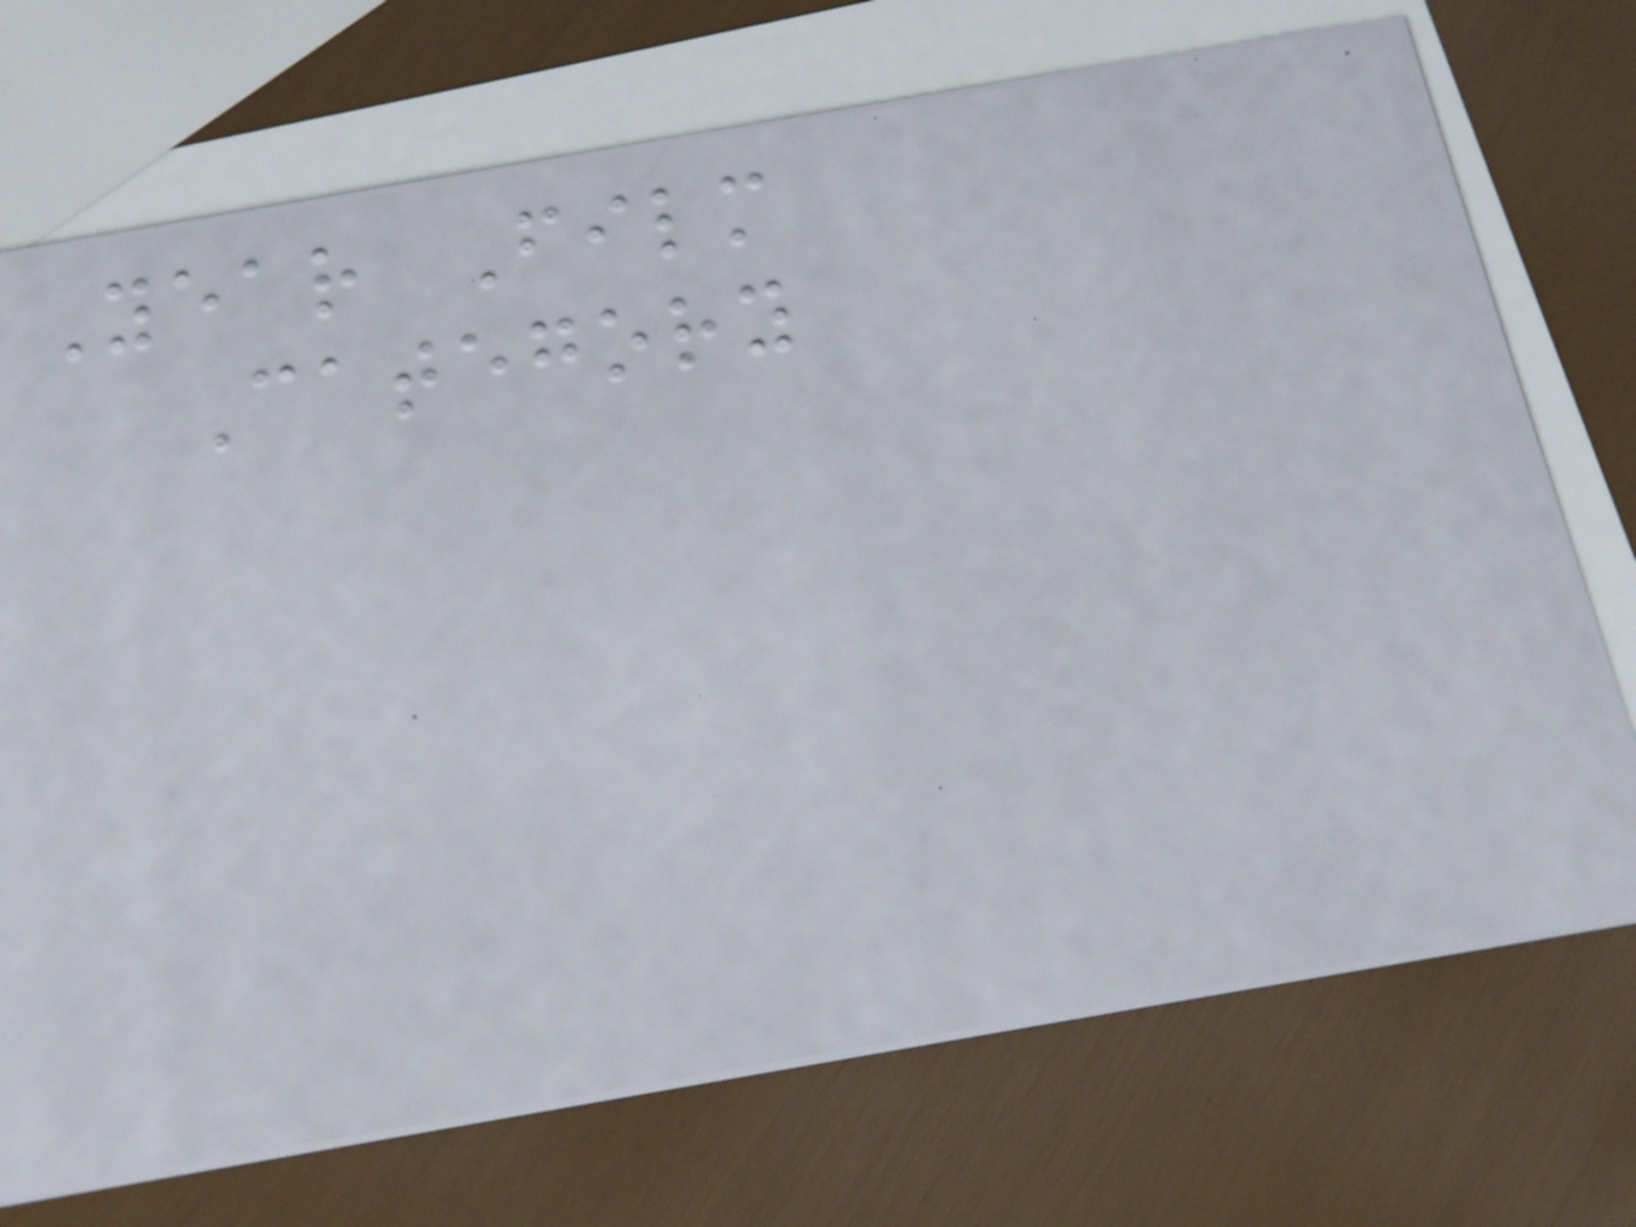Year Film
Category
